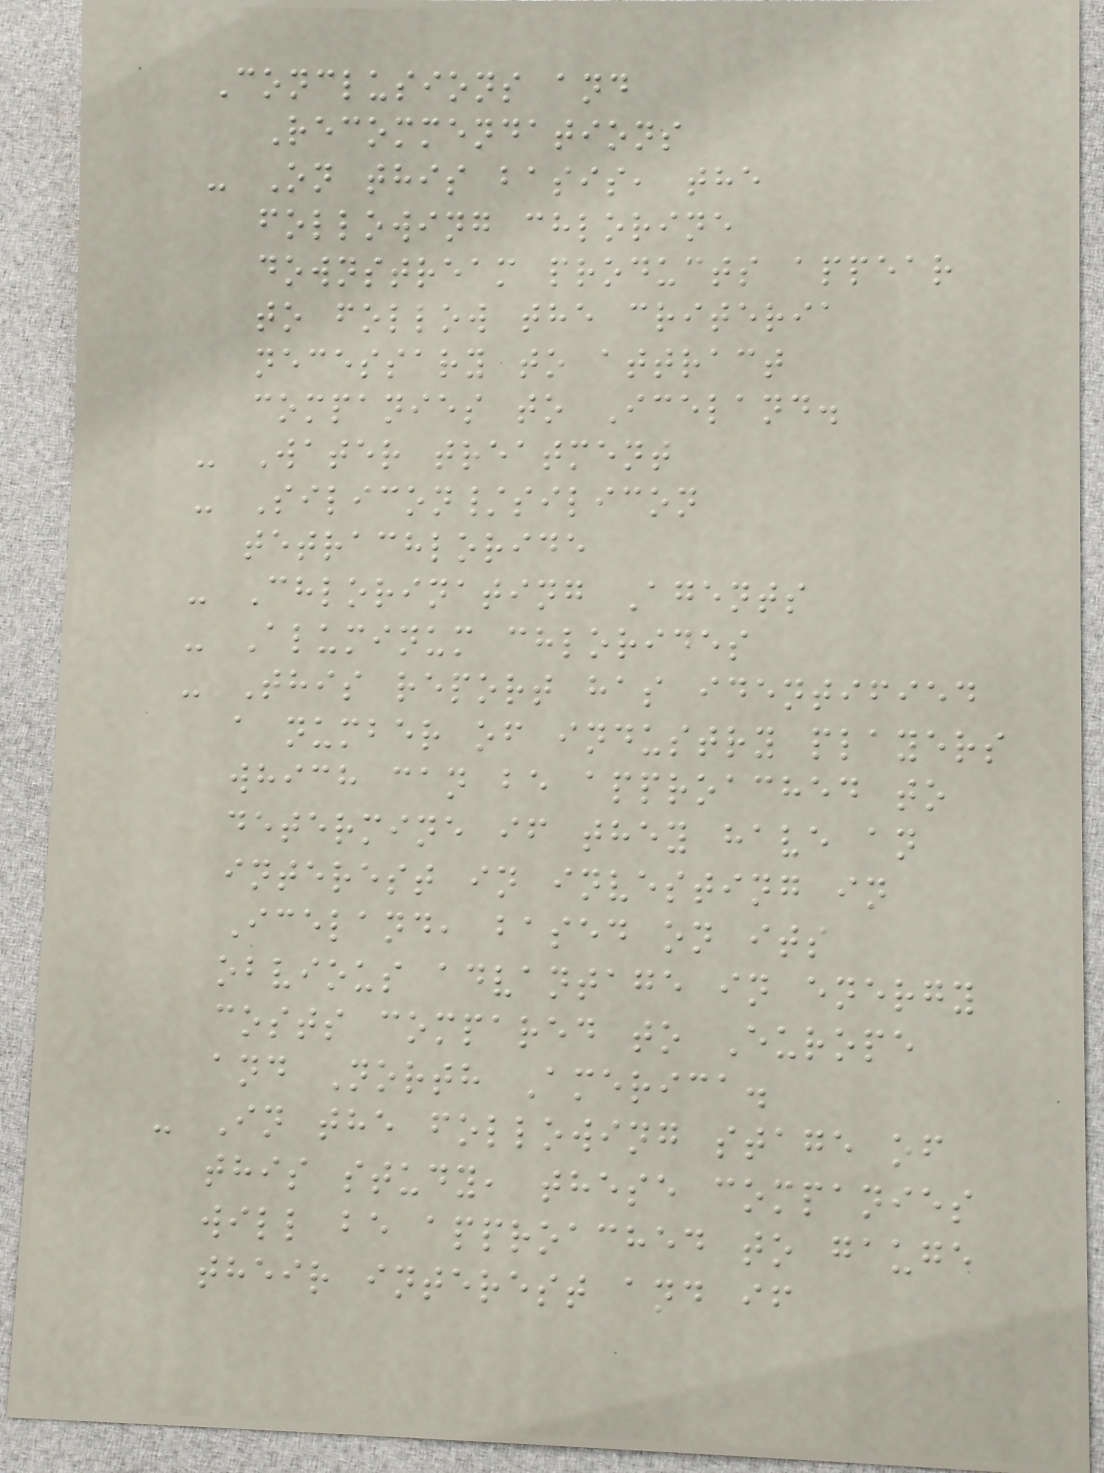Conclusions and
Recommendations
- On this basis, the
following chlorine
downstream products appear
to follow the criteria
necessary to attract
companies to Iceland.
- Water treatment
- Silicon/silicon
tetrachloride
- Chlorinating Agents
- Aluminum chlorides
- This report has identified
a number of industry players
which can be approached to
determine if they have an
interest in investing in
Iceland, based on its
obvious advantage in energy
costs compared to Europe
and North America.
- In the following stage of
this study, these companies
will be approached to gauge
their interest and if
